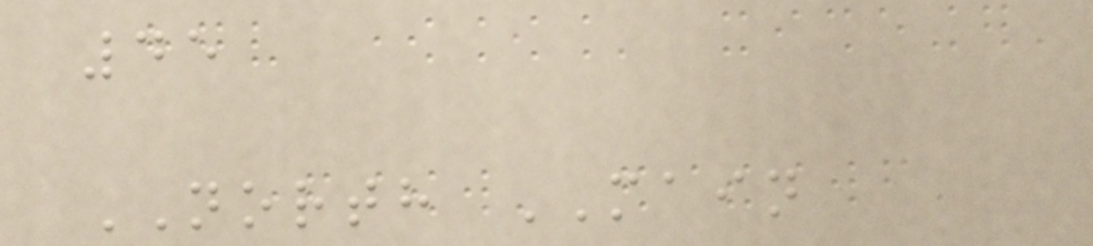45
NORTH MAIN
